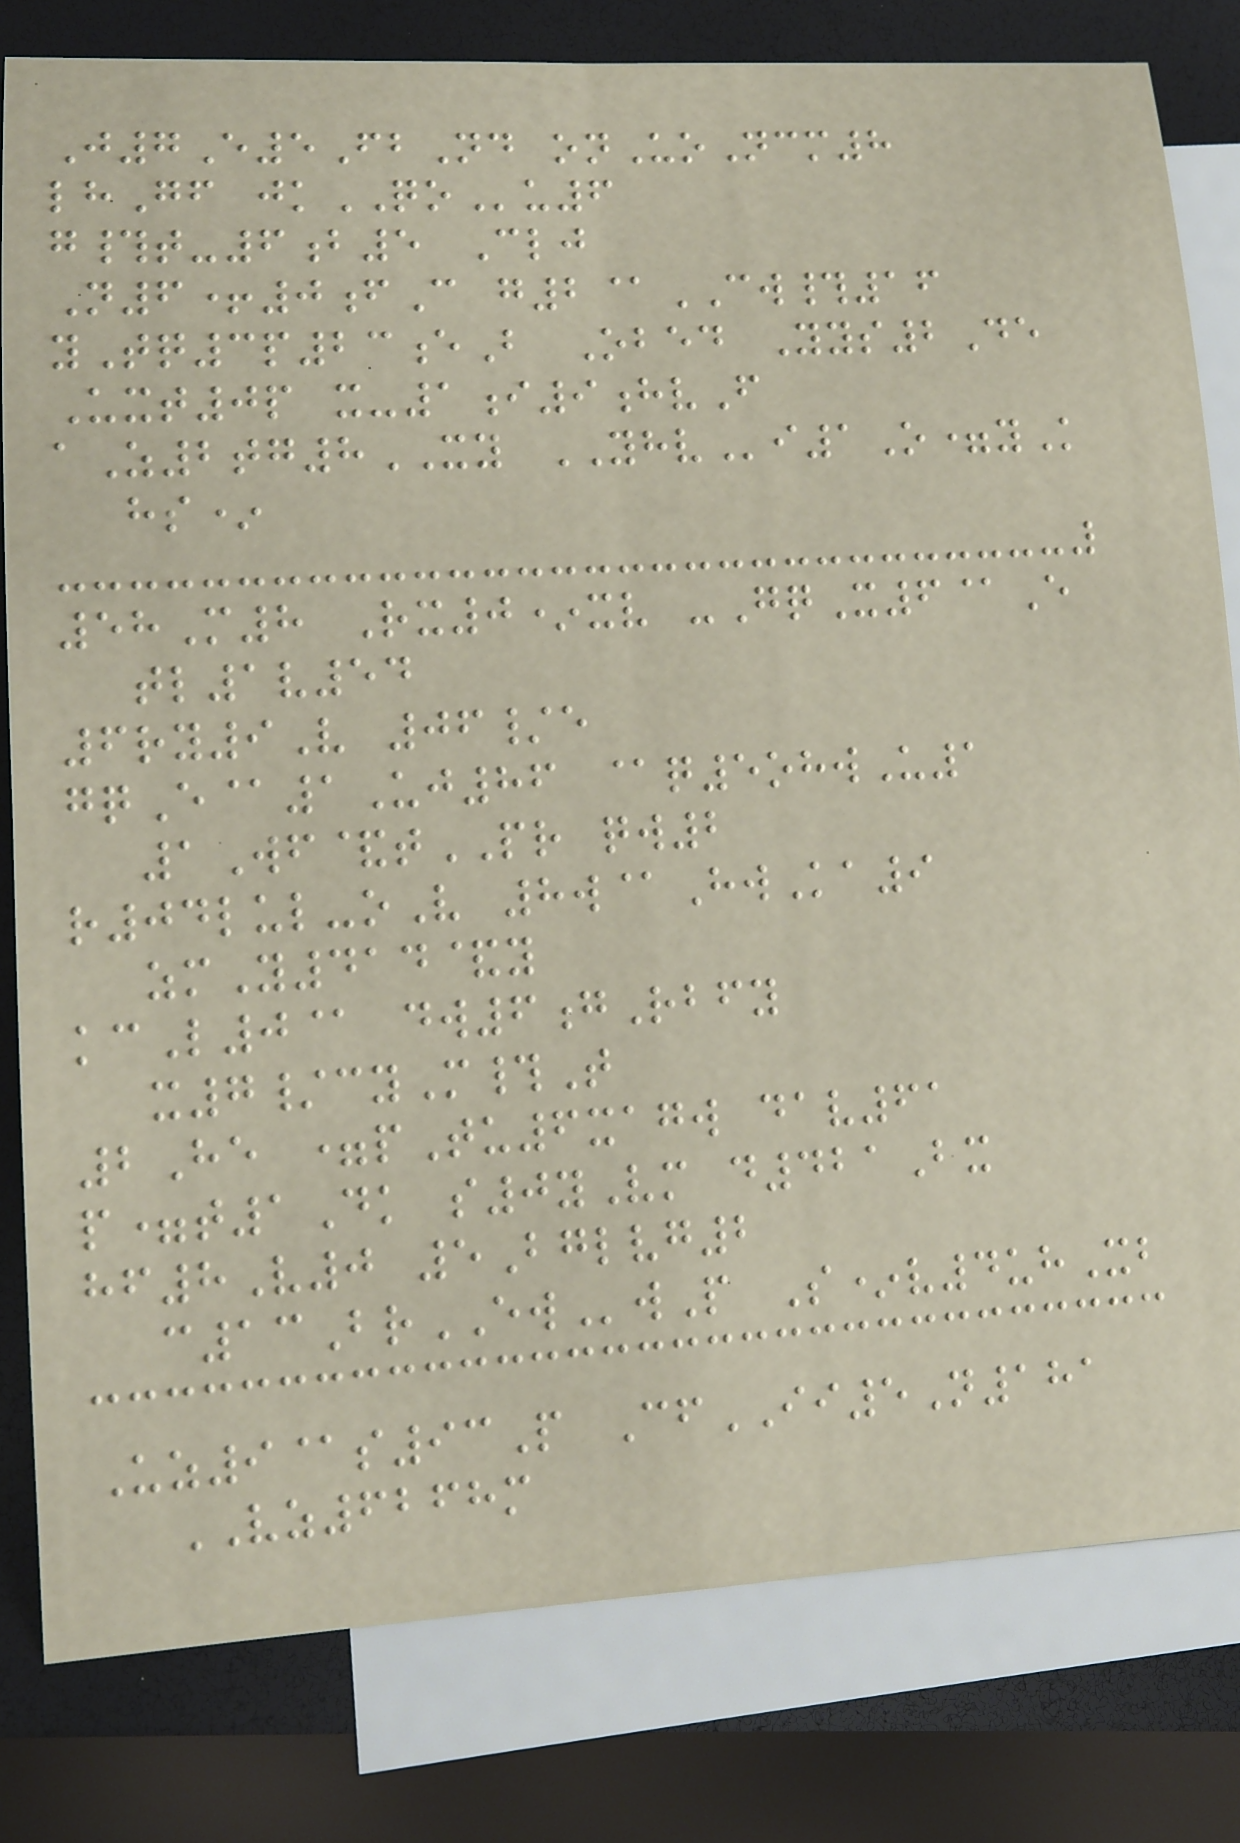J7E5FbNd onUoNcm8
lhGf jkQOu6
g#t-6b5 Clj
N6+0fC g2@CW#16
yTq3p23eB Obed Yys2De
Uxt0p x-1i9hvF
aZ2tg8XY YHVi1O=yK
hs*
58M8 Rx0*xv -GqX6@E
tl1v54
6ry9V 06/e
gqE@1Uj86 @q5ohwU1
1Wf&tPR qw2
r04lul-oV 8w@HwKa9
zmY414&y
kcL0@ dw6gRbfy
x7/cyM#T
2He =pTu6xagw dav61
p=t1Dk s0yVm d421Bx
hf8V0 5Bglvg2
c13BrEWwP S*v4uhXb
Uz9@s93P CfII5N181
VZ6268m
